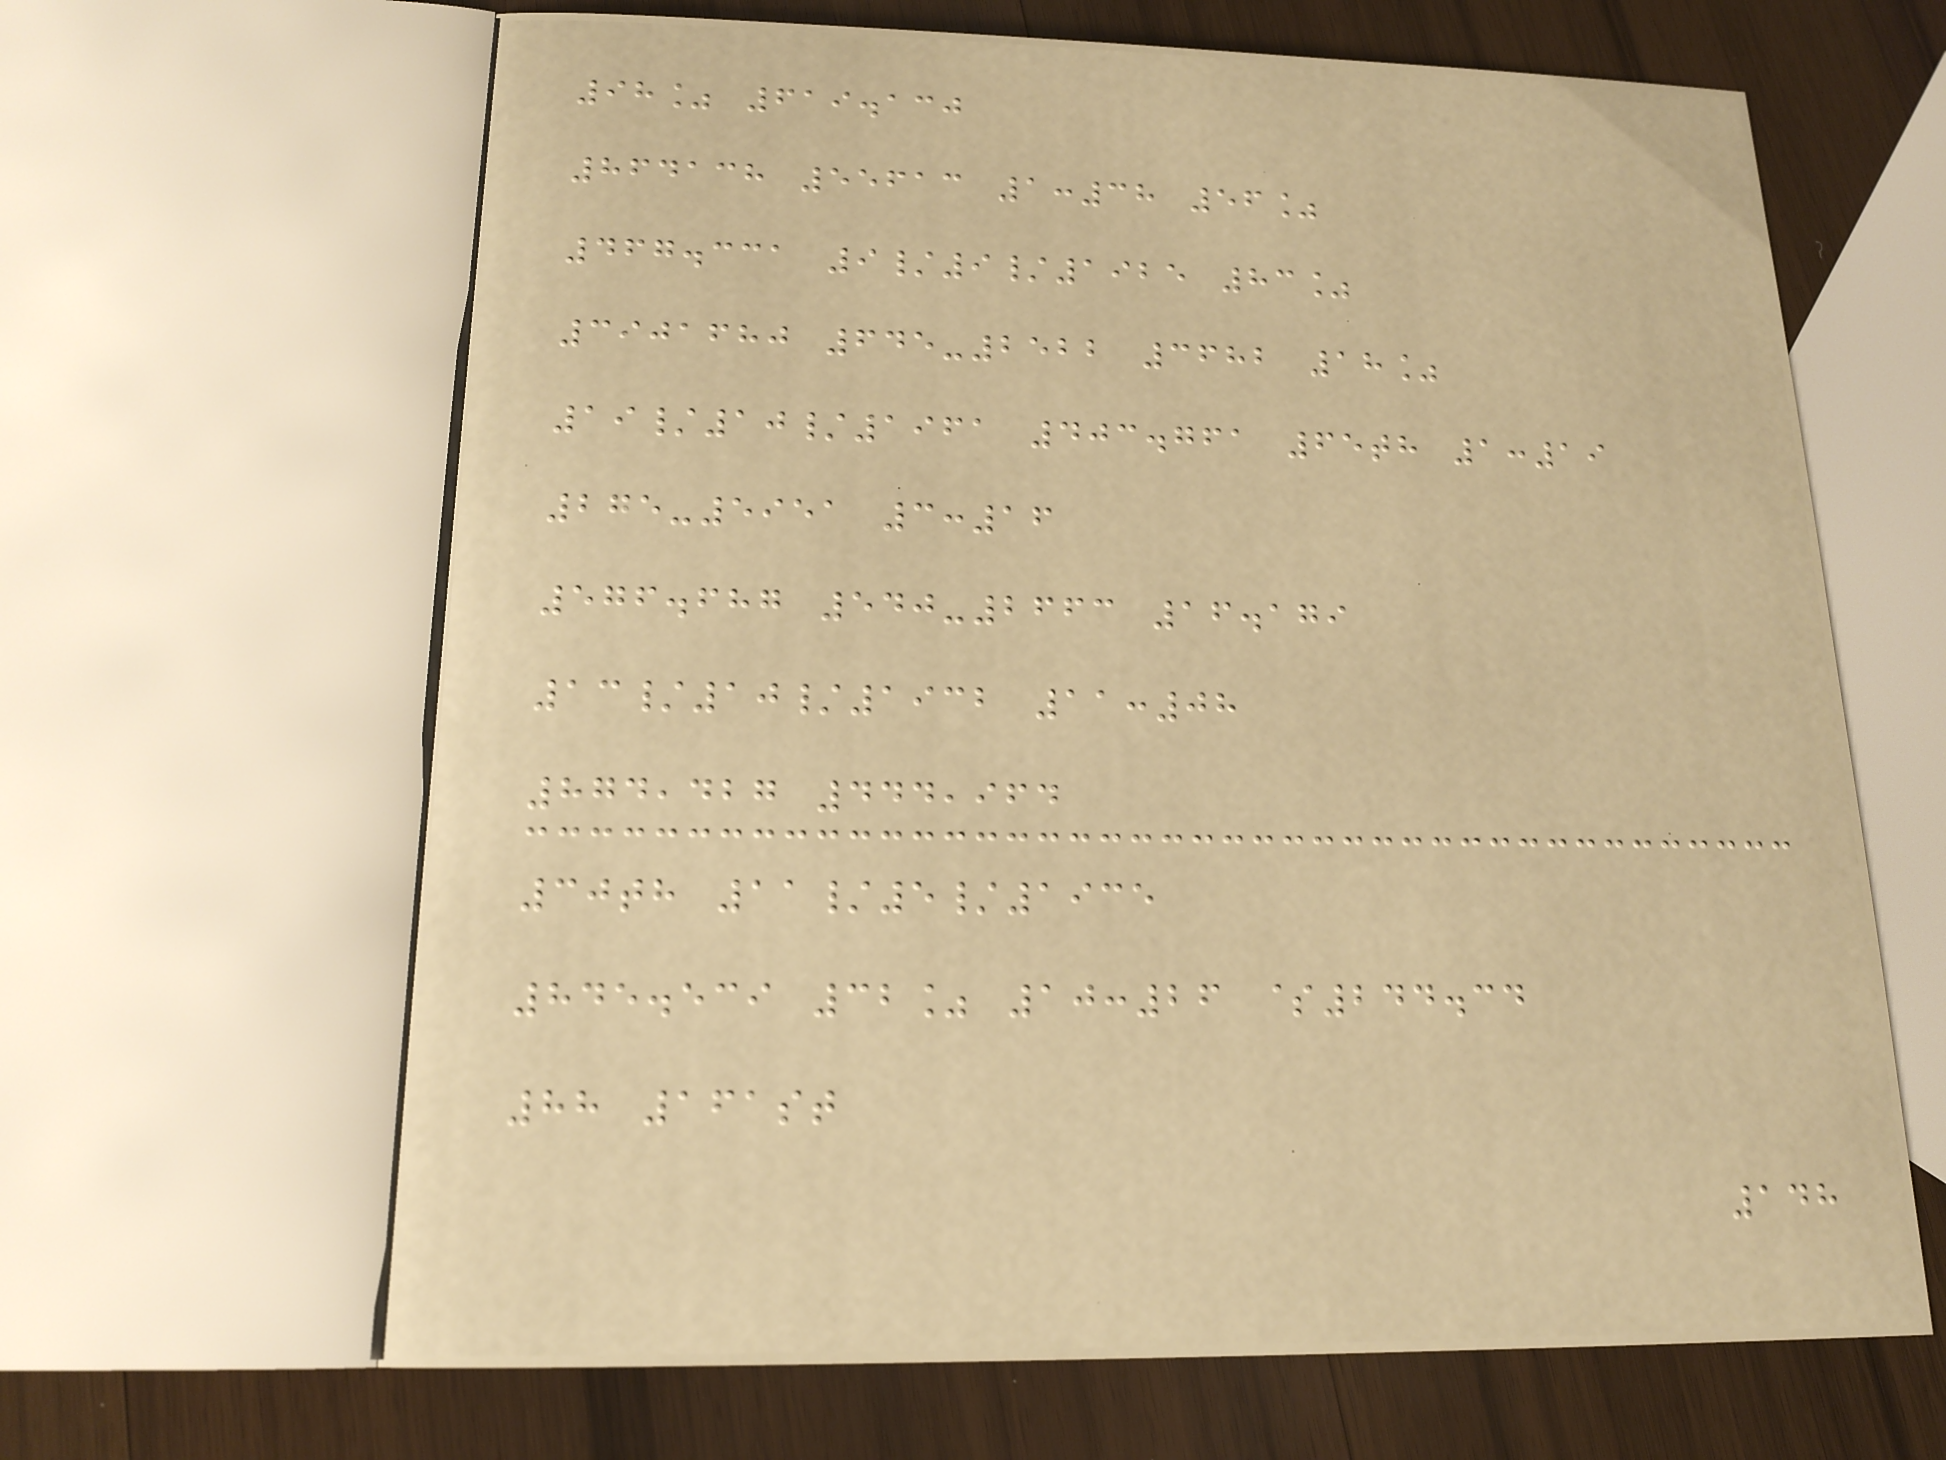98% 619.130
864138 55613 1:38 56%
467.331 9/9/1925 83%
3901680 645-2522 3682 18%
19/10/1961 403.761 65th 1:19
275-5951 3:16
576.687 540-2663 16.179
13/10/1932 11:08
874,427 444,964
30th 11/5/1935
845.539 32% 10:26 $244.34
88 161st
148
